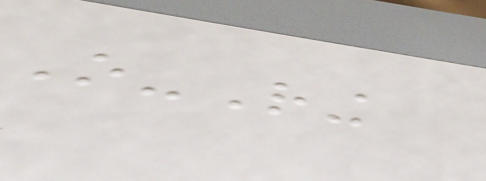O-Ring
